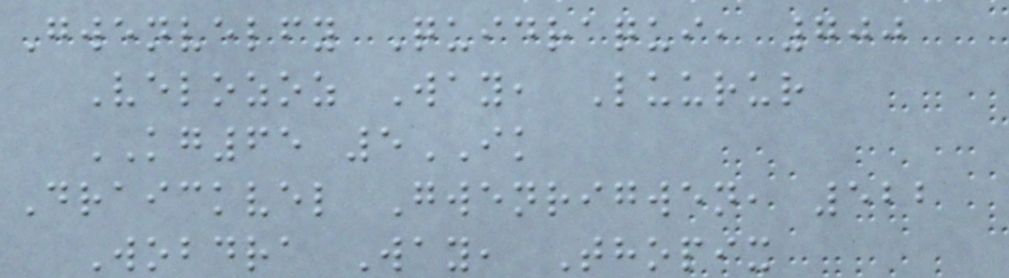Gwenvelfy Quidraqui, 700
Velozoz Way, Luurur
KG65 5IK
Draickvel Gwenrigwen, 522
Wobdra Way, Thopix
